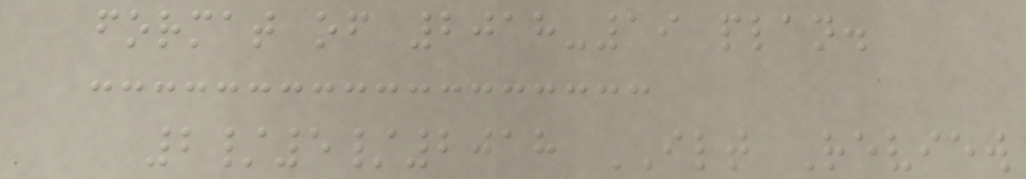format of 2018-19 plan.
2/5/2018 ILT Review
